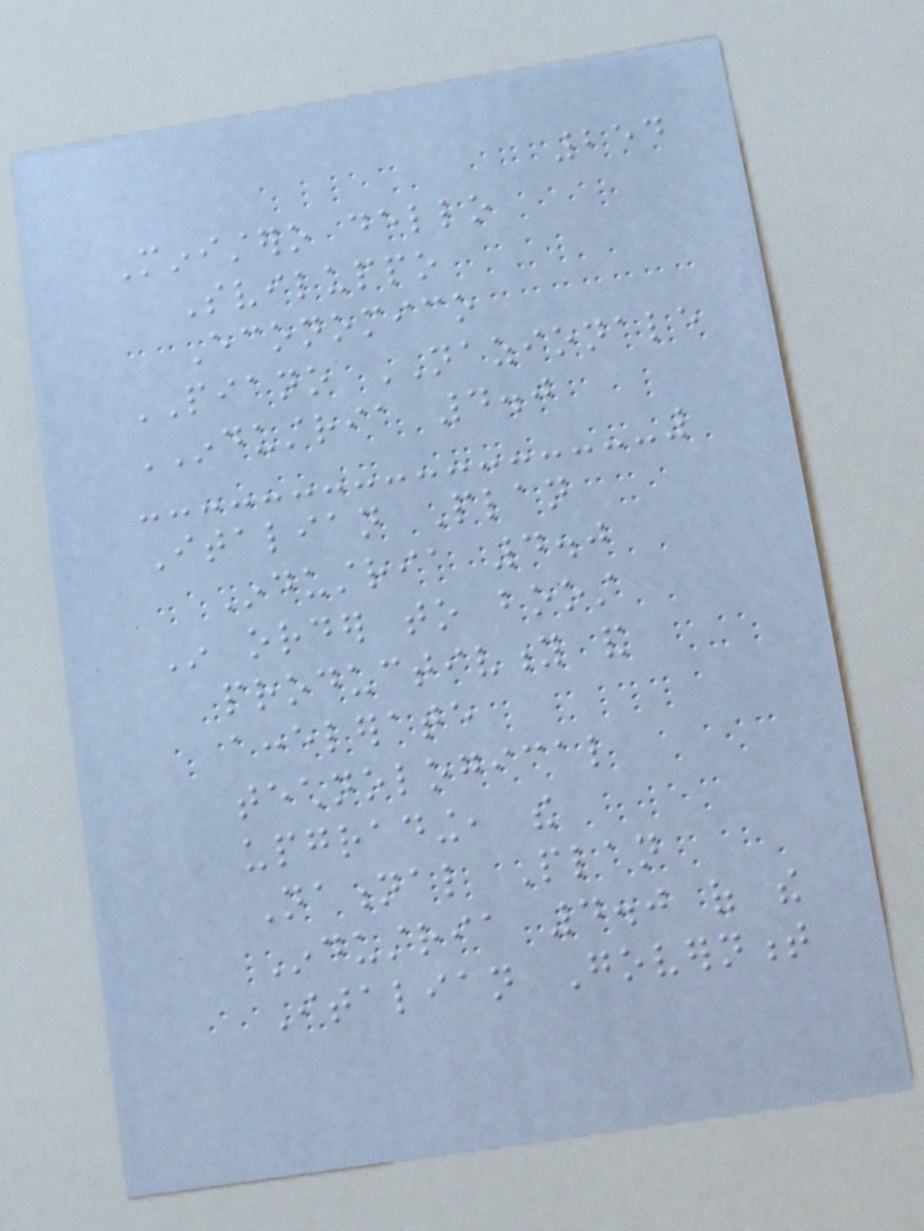254
Ministero dello
Sviluppo
Economico
PIANO NAZIONALE
INDUSTRIA 4.0
Italian Plan
Industria 4.0
In order to boost
productivity and
accelerate
technological
upgrading, the
National Plan
Industria 4.0 of the
Italian Government
